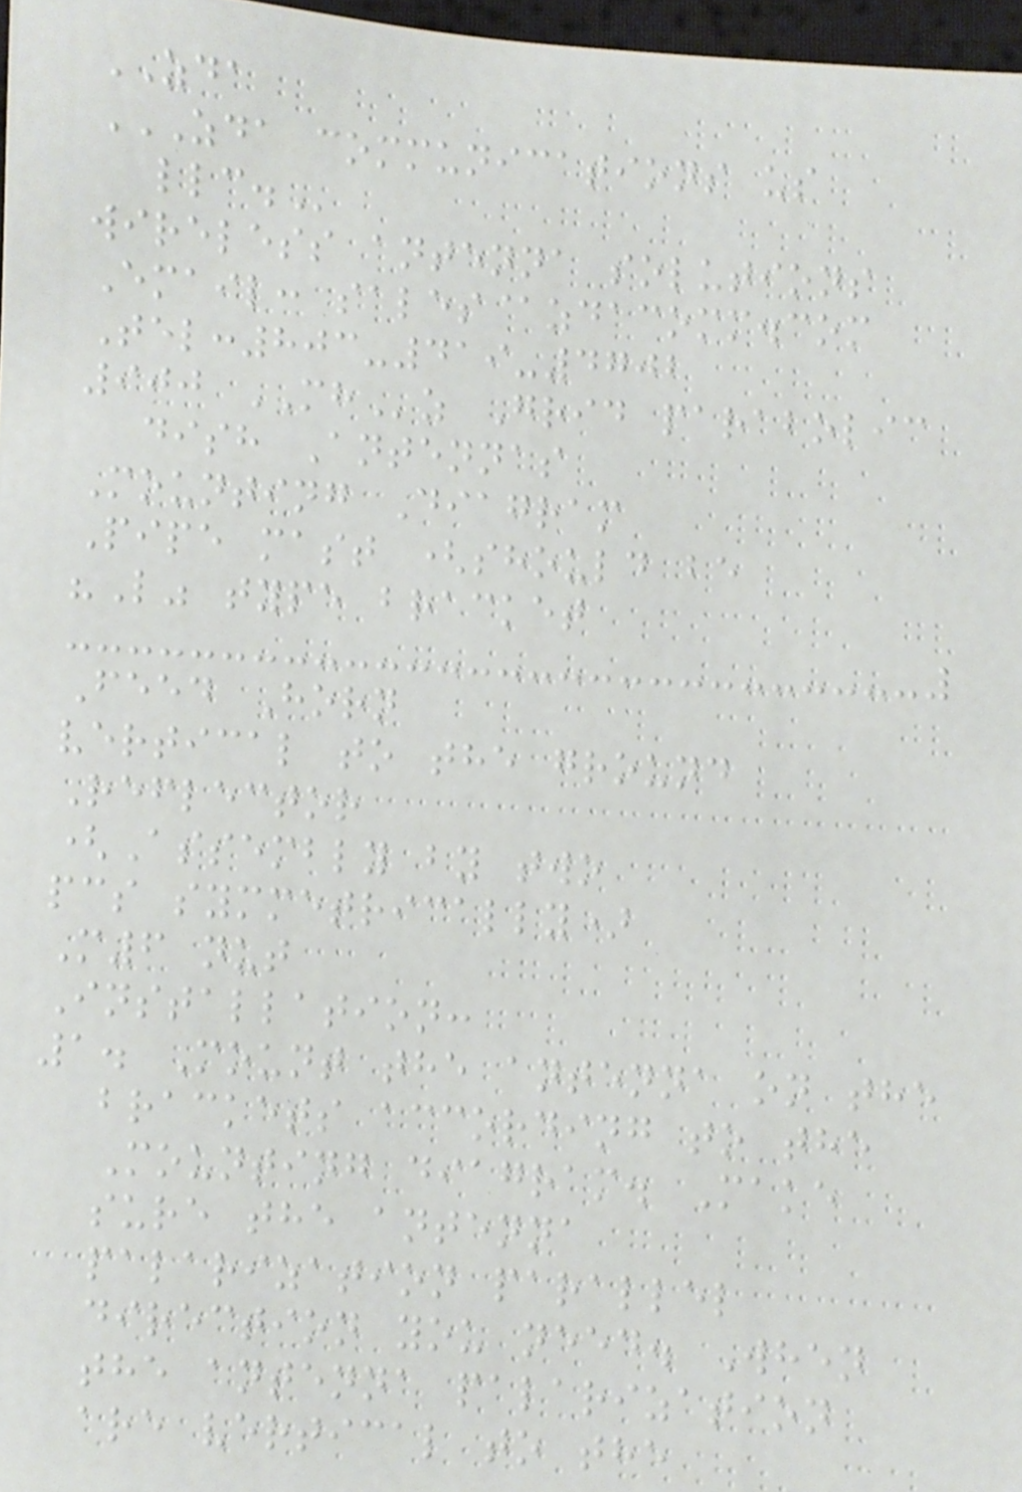ZDA
ZDA COMMUNICATIONS US
LLC.
wireless antenna solutions
Email: sales@zdacomm.com
Tel:803-419-4702
900 MHz Grid parabolic
dish Antennas
Mounting Diagram
Pipe mast (should be
"L" type bracket
Feed Horn
vertical to the ground
Reflector
(Assembly by two
pcs symmetrically)
M6 nut
Installation:
1. Mount the antenna on the
brackets according to the
Mounting diagram. Make
sure the antenna
palarization parallel
direction you need. When
the antenna palarization
are vertical to the
